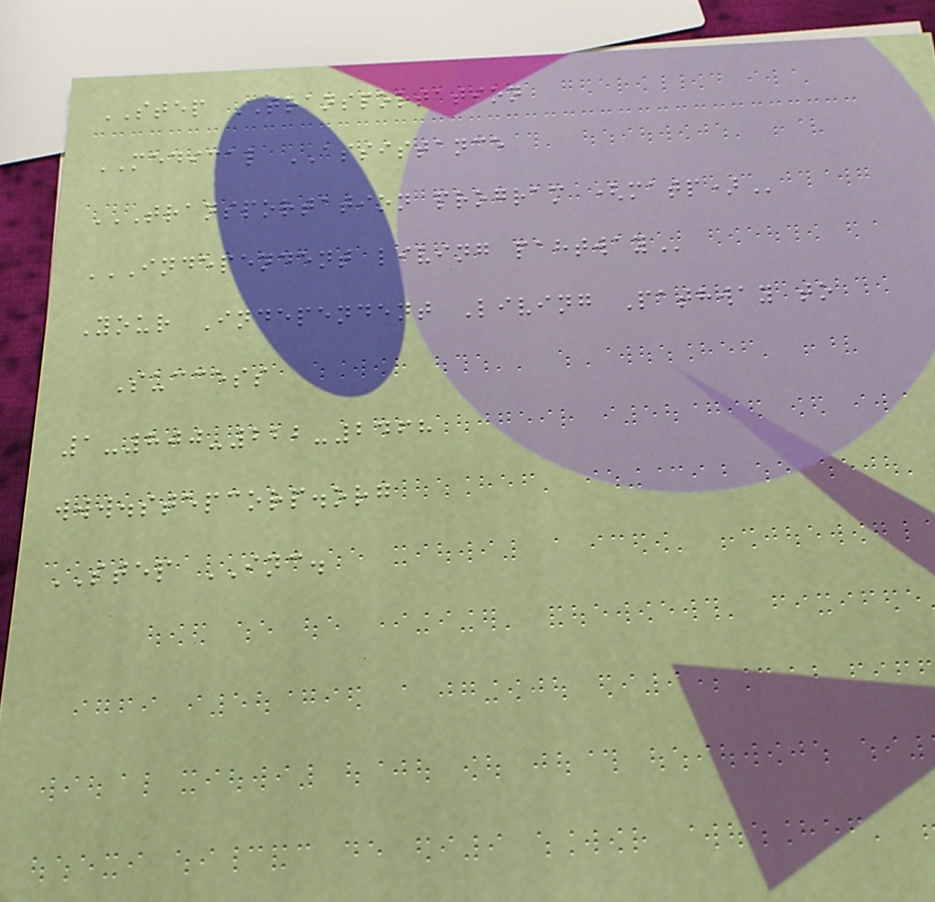STEP TRANSPORTATION
MEDICAL ASSISTANCE
TRANSPORTATION PROGRAM (MATP)
INDEPENDENT LIVING PAHTWAY
Your Independent Living Pathway to
Success
1-800-222-2468
www.stepcorp.org
STEP INC.
